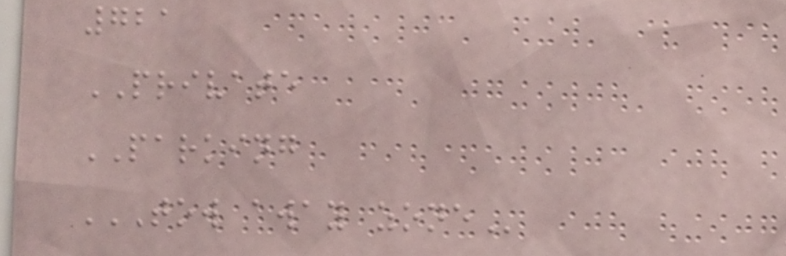721
PRIVATE
PARKING
TOW AWAY ZONE
